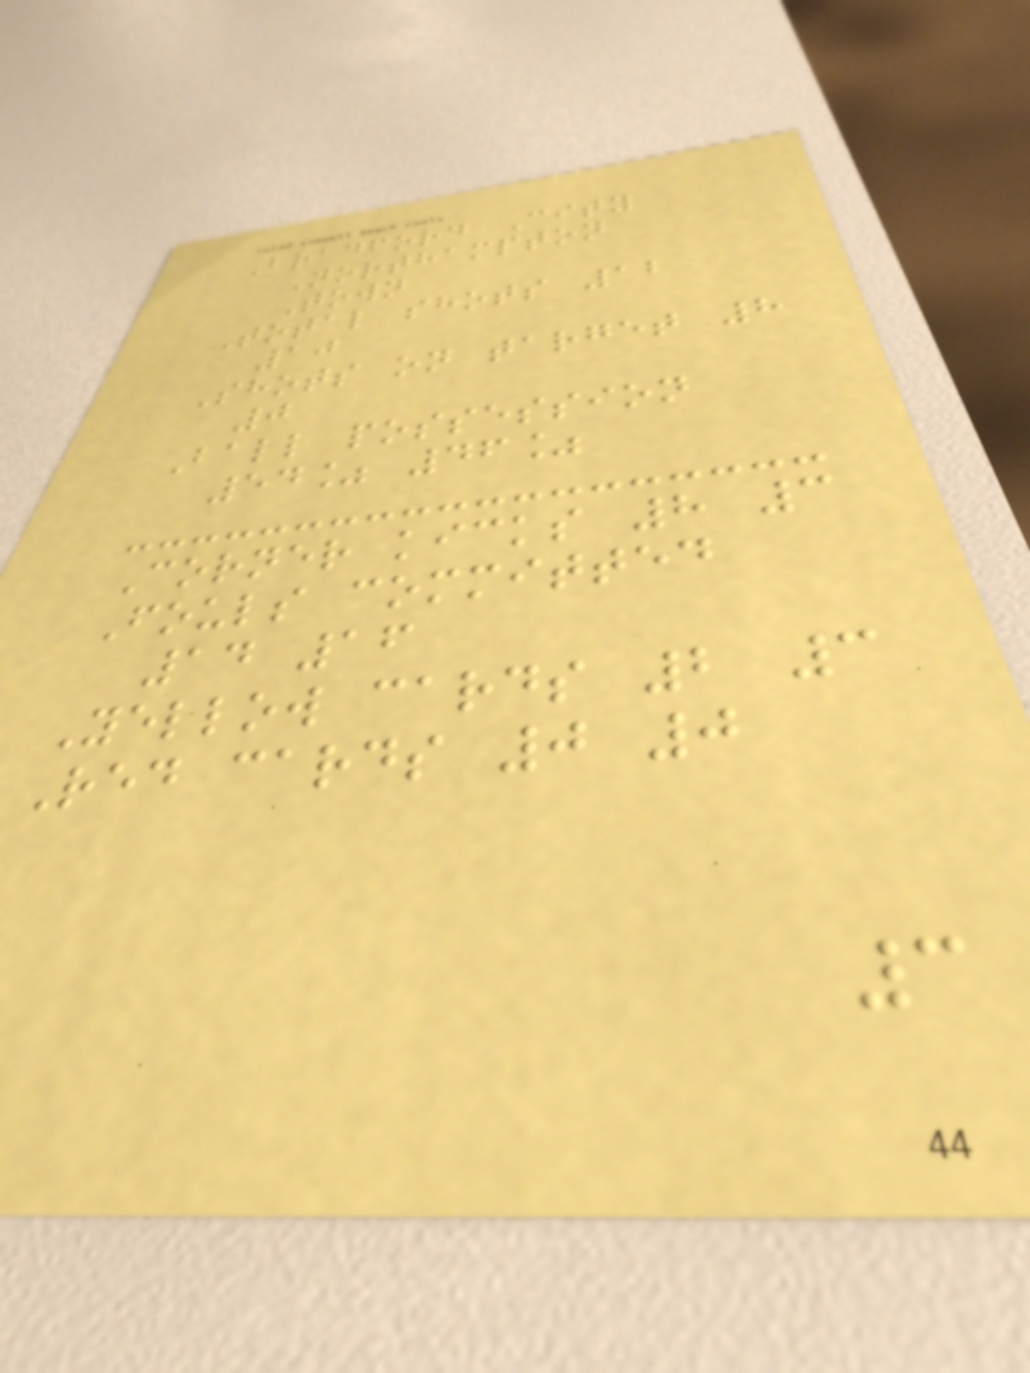Bradford City
Northampton
Town
Total shots 12
10
Shots on target 8
0
Ball possession
54% 46%
Corner kicks 8 3
Fouls committed
14 16
Yellow cards 2 3
Red cards 0 0
3
